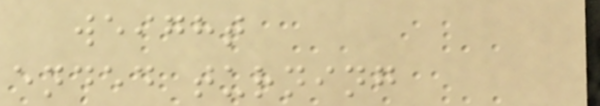weight
ended turning
